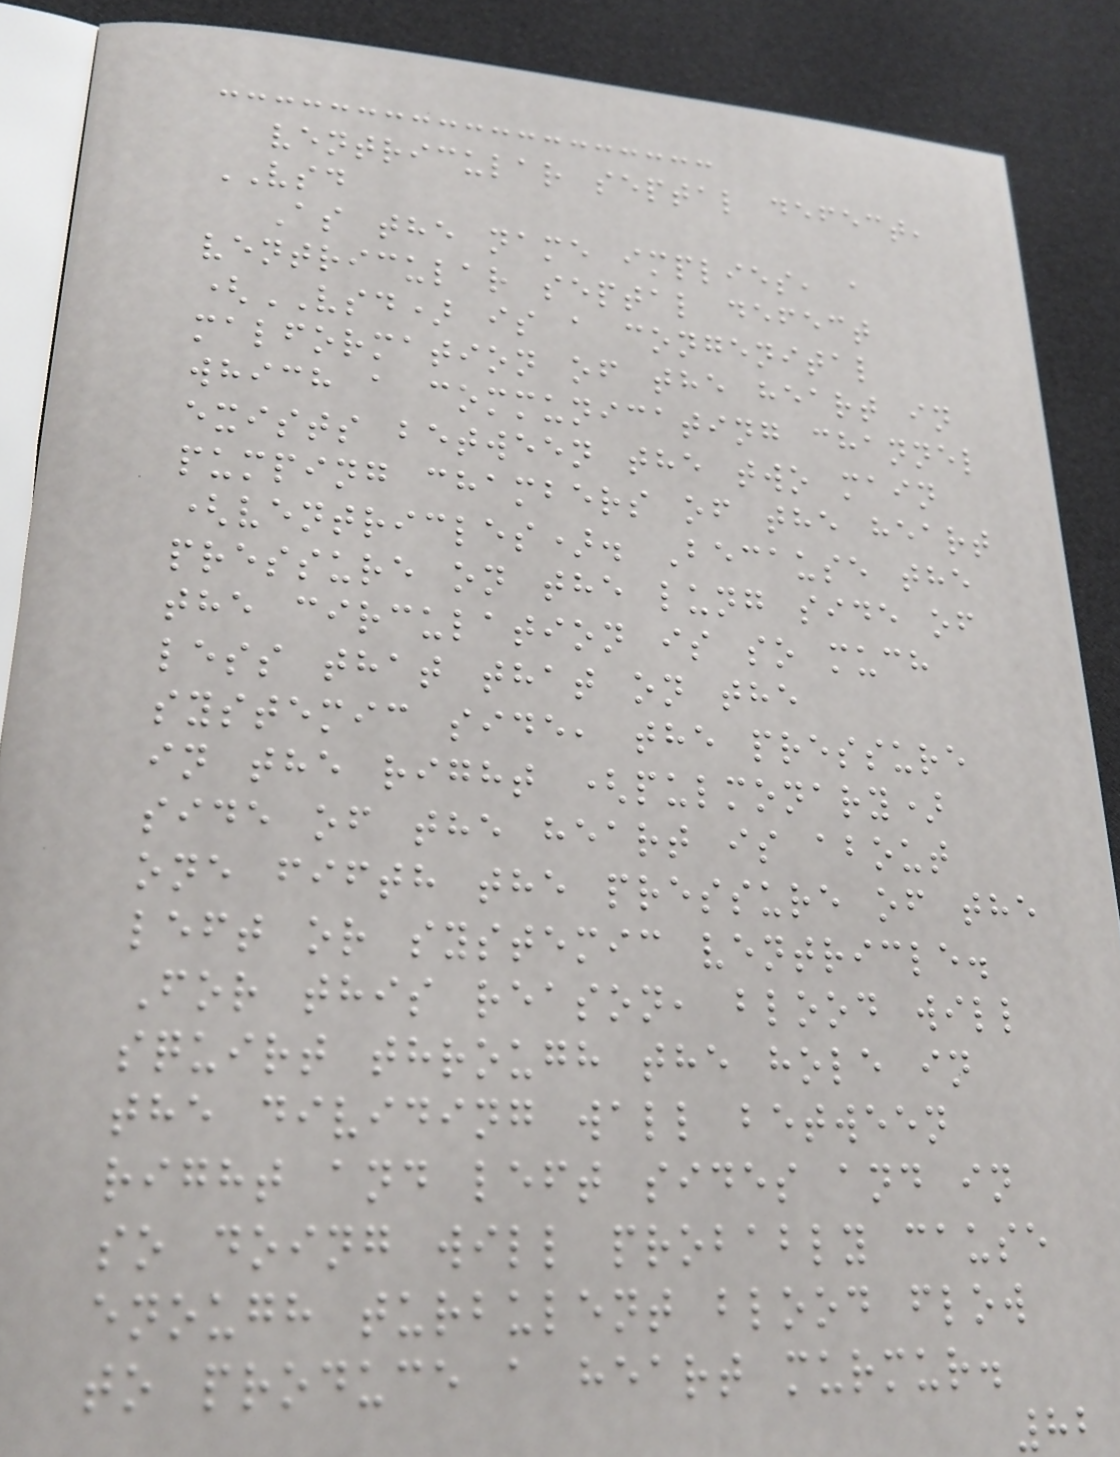ventricular septal defect,
VSD
As the name implies, a
ventricular septal defect
(VSD) is a congenital
malformation of the heart in
which a communicating channel
exists between the two main
pumping chambers of the heart
(ventricles). Because the
pressure on the lung side of
the circulation is so much
less that that on the
systemic side, the pressure
in the right (pulmonary)
side of the heart is about
one fifth the pressure of the
left or systemic ventricle.
For this reason, blood will
squirt through the hole in
the dividing wall between
right and left sides and in
so doing will probably cause
enough turbulent blood flow
to produce a heart murmur.
82
